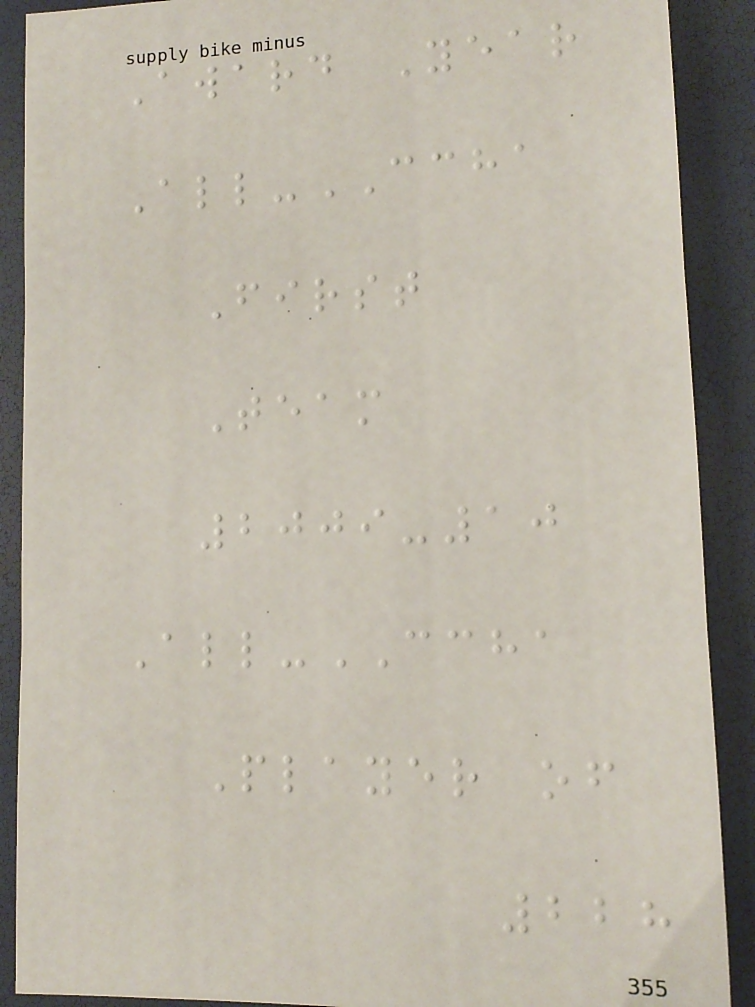Award Year
All-CCHA
First
Team
2009-10
All-CCHA
Player of
228
